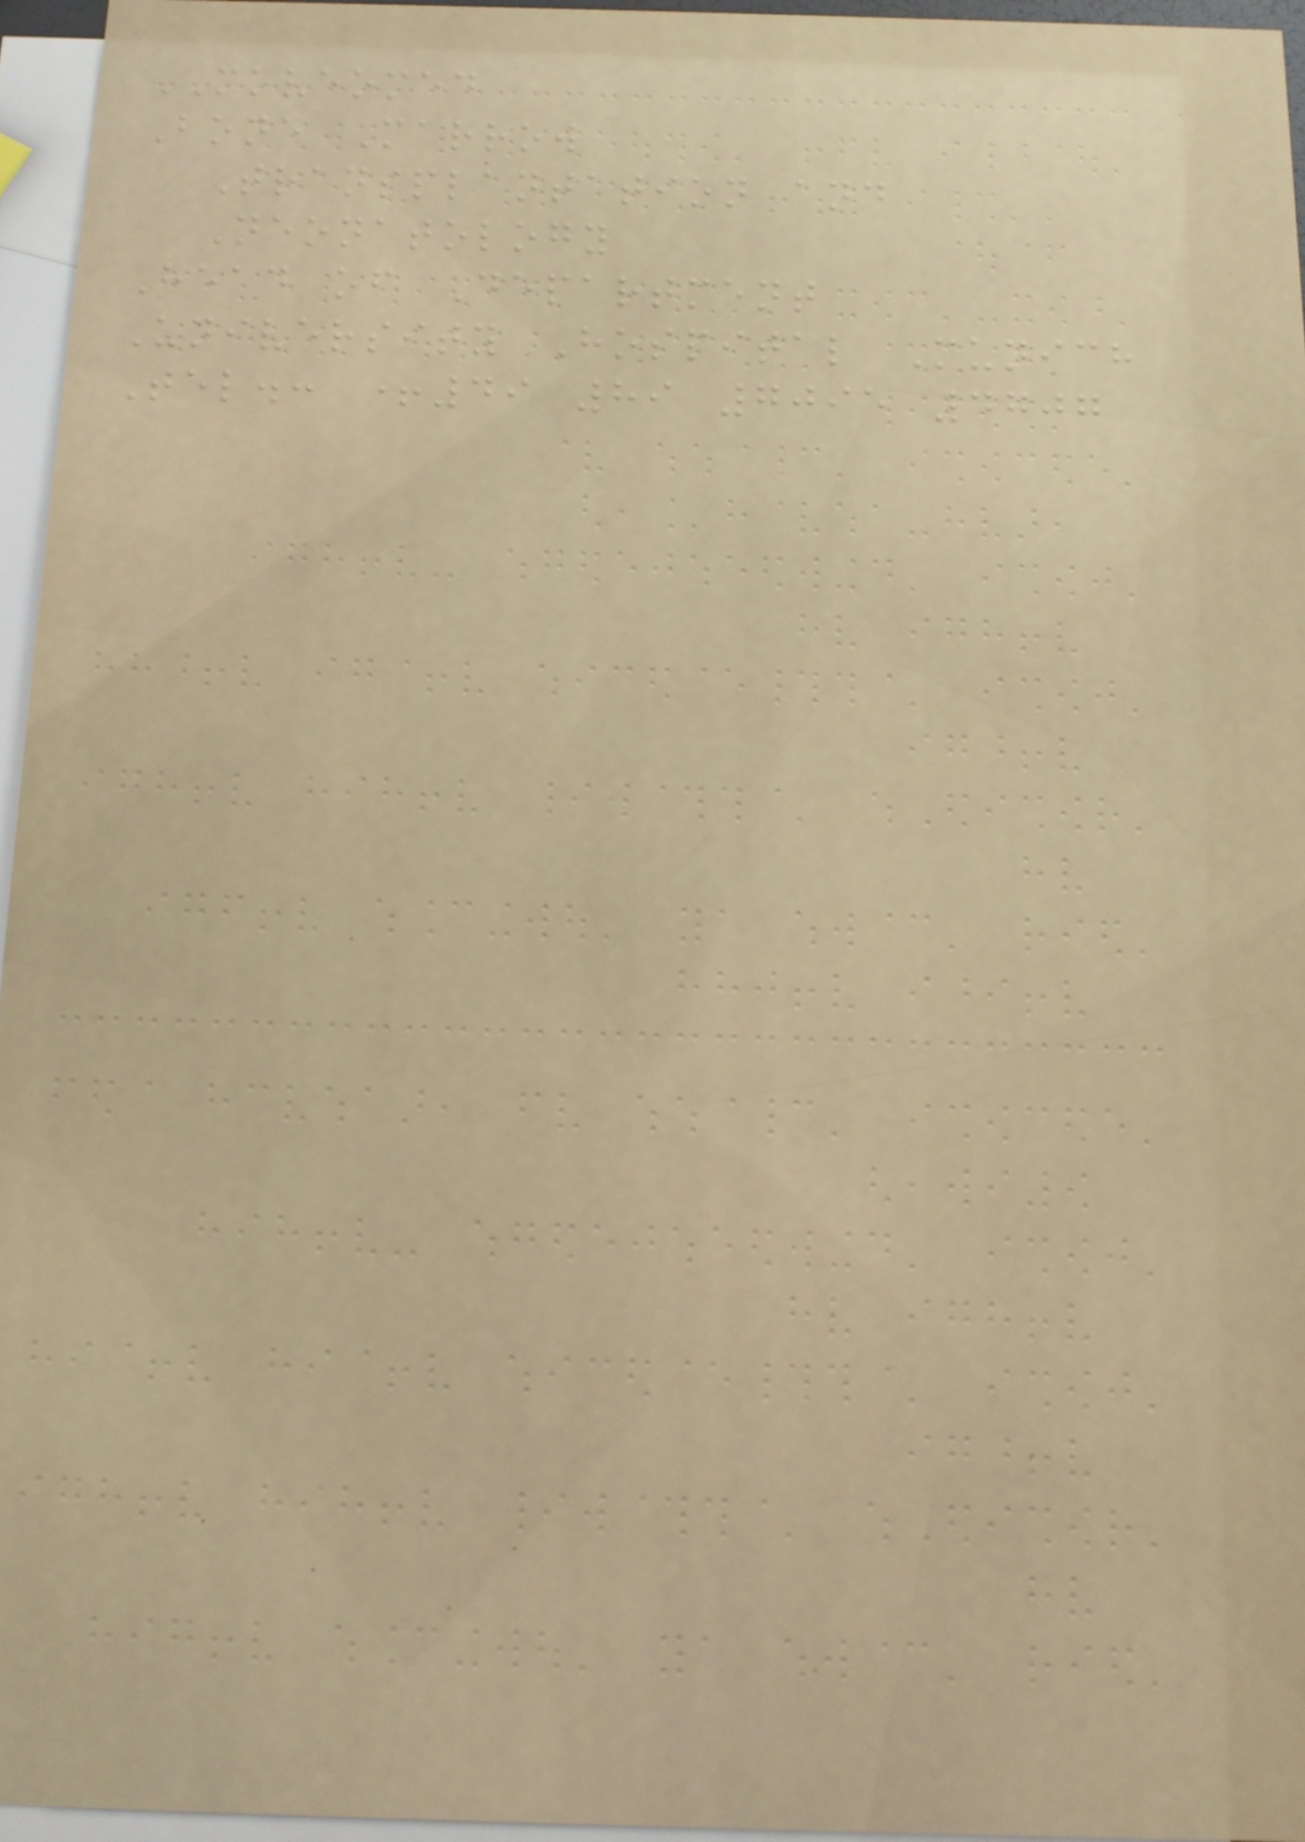MOVEOMED
Bone Marrow
Transplantation and
Neonatology
Head of Department
University Hospital Munich
Tel.: +49 89 7095 4707
